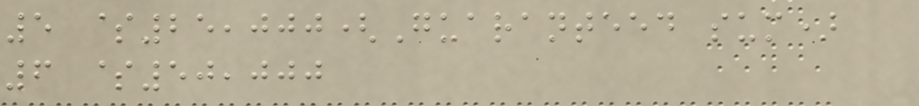5 $25,000(Guaranteed sum)
6 $50,000
